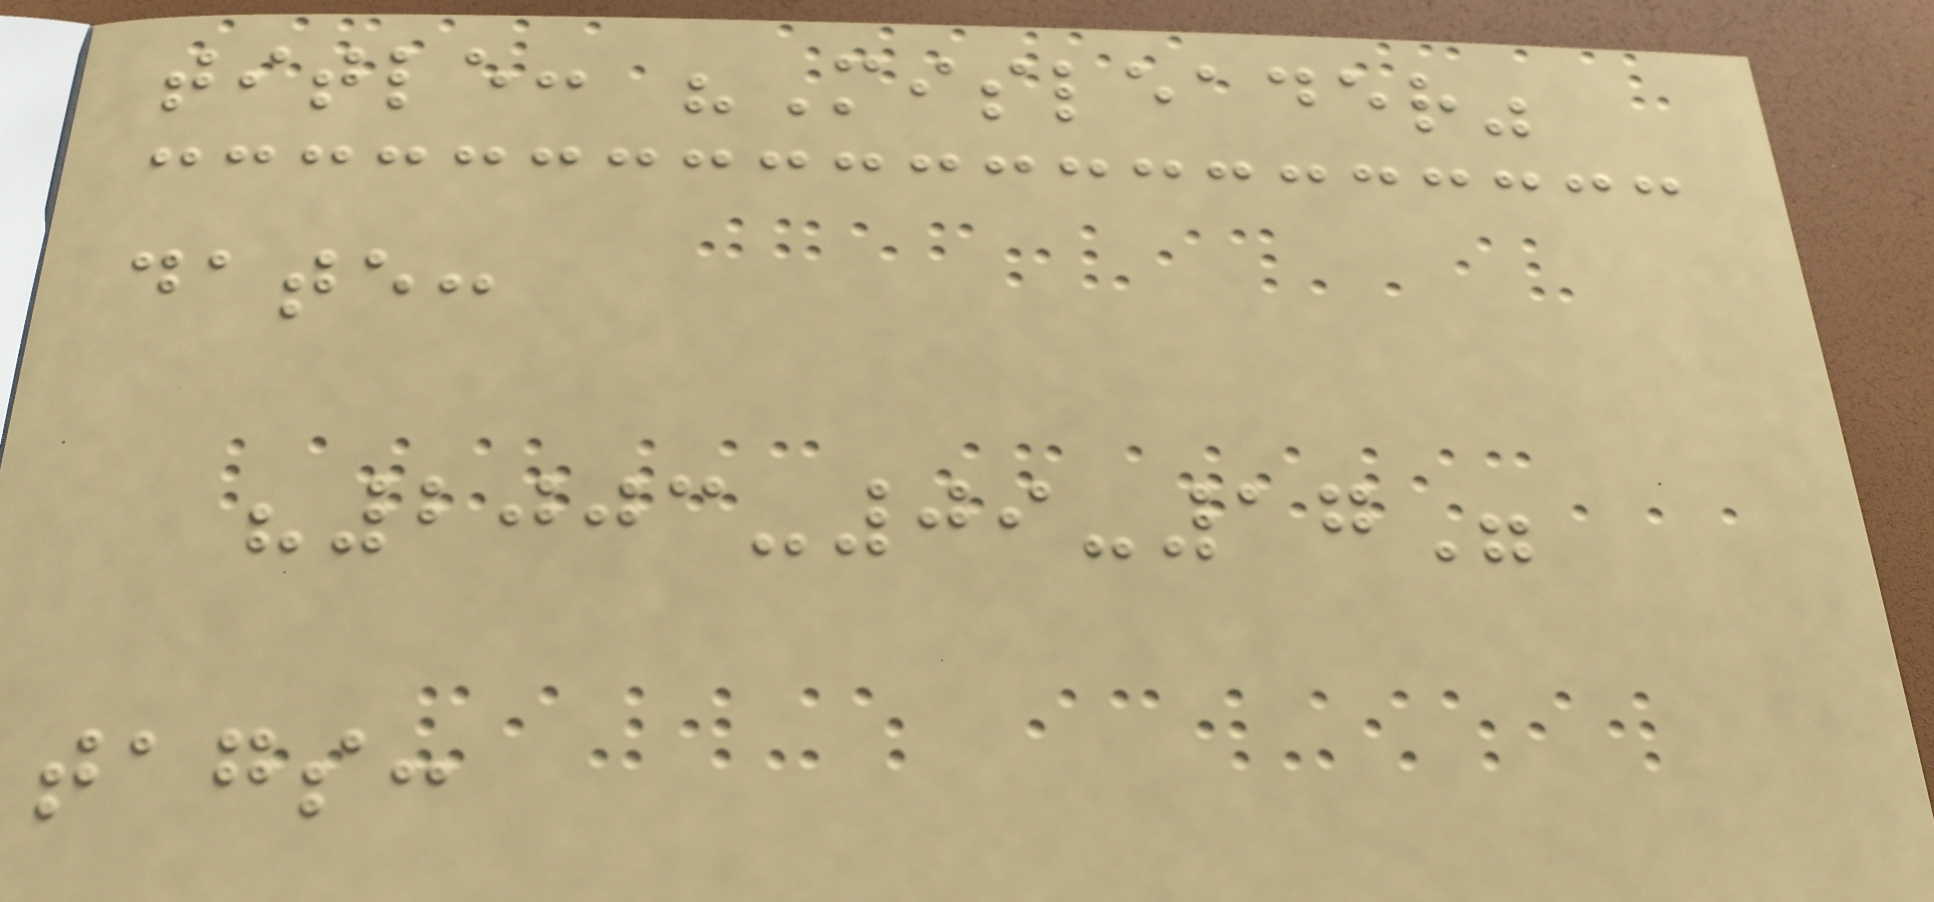title: "Misleader"
date:
"2003-09-17"
tags:
